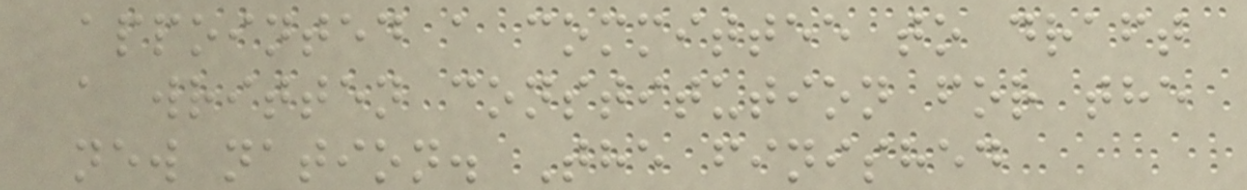appointed a committee to draft
a written constitution for the
new nation. The finished
